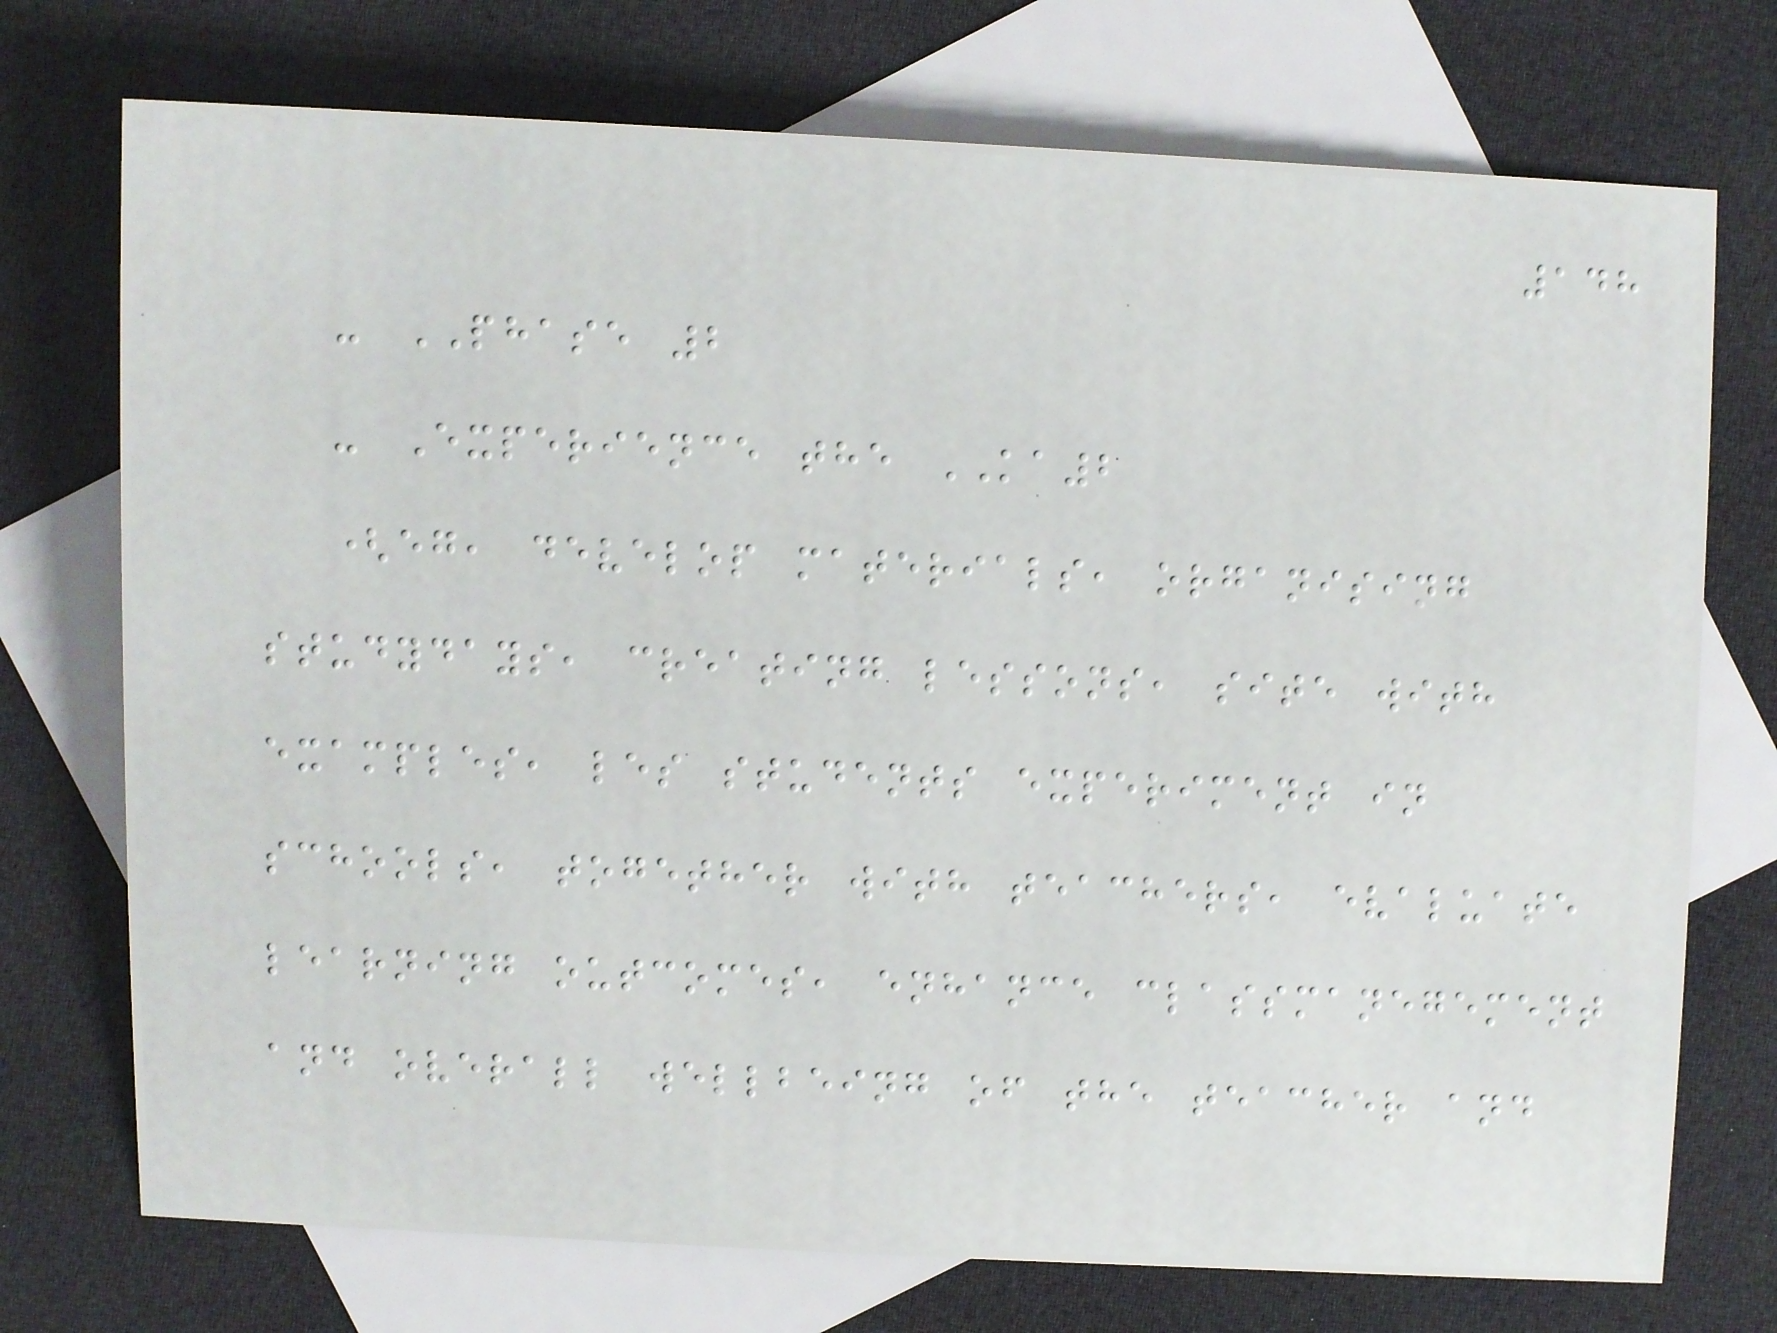148
- PHASE 2
- Experience the KA2
(eg, develop materials, organising
studydays, creating lessons, site with
examples, les students experiment in
schools, together with teachers, evaluate
learning outcomes, enhance classmanegement
and overall wellbeing of the teacher and
